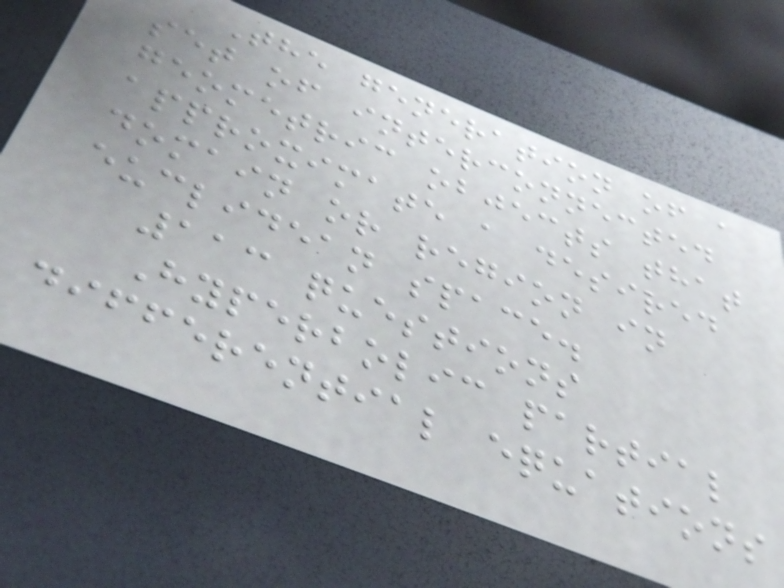The generation of a
set of interconnected
geometric objects that
approximate a desired
domain or region in
euclidean space.
113 questions
Hyperbolic partial
differential equations
